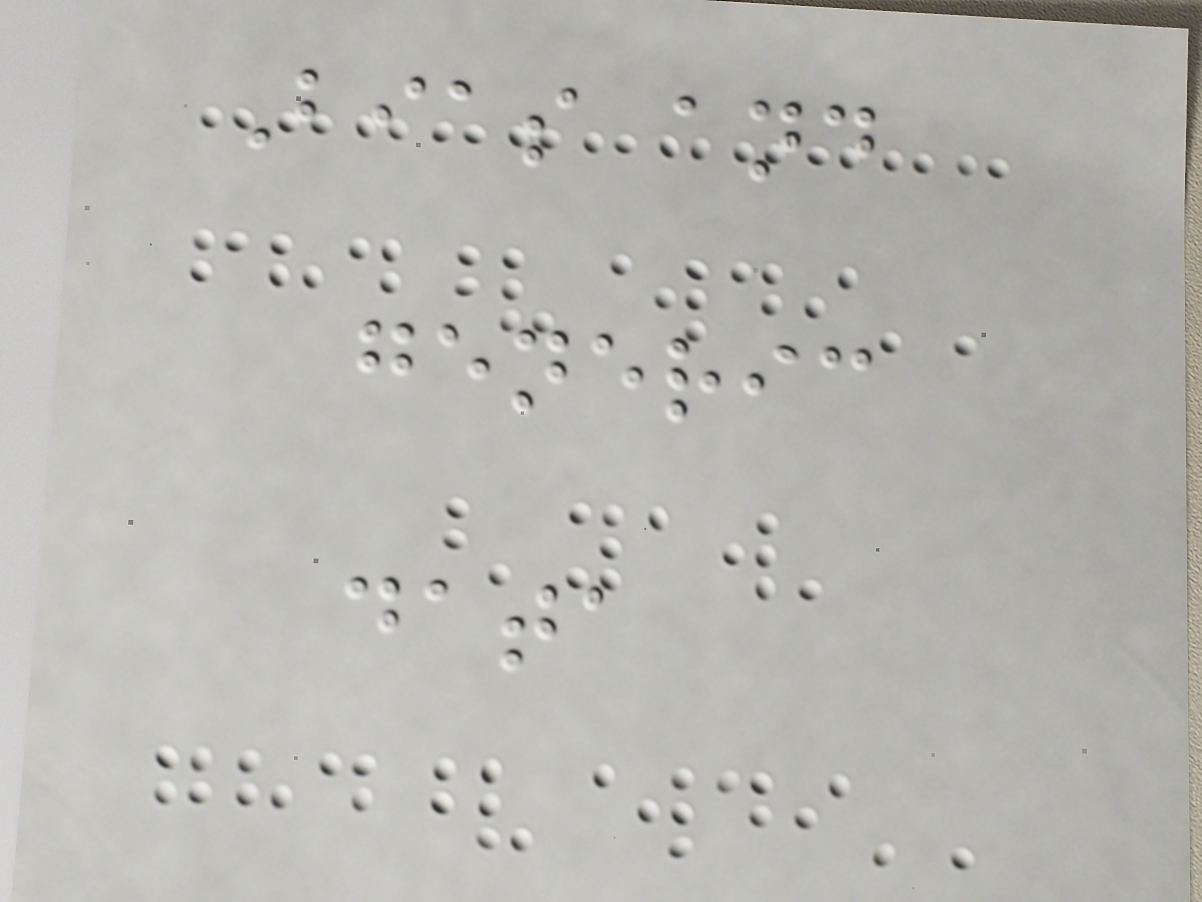Bias and
generic
data
